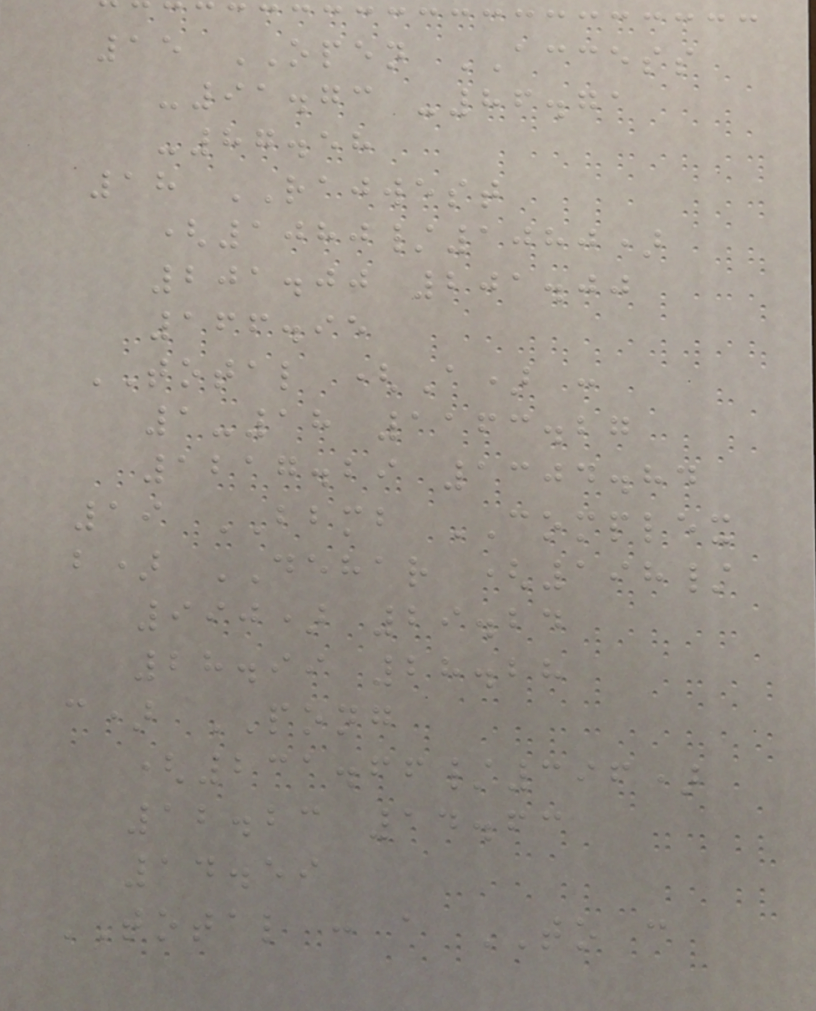15 OPEN ACCESS
-91.73 -86.71
-87.58
18 RAJWEST
(1080/1080)
201.00 201.00
166.95
TOTAL (A) :
1-18 1163.27
1217.29 1304.84
19 BBMB COMPLEX
b) DEHAR (198/
990) 29.24
28.99 28.28
c) PONG
(231.66/396)
12.23 14.63
14.59
TOTAL : a TO c
